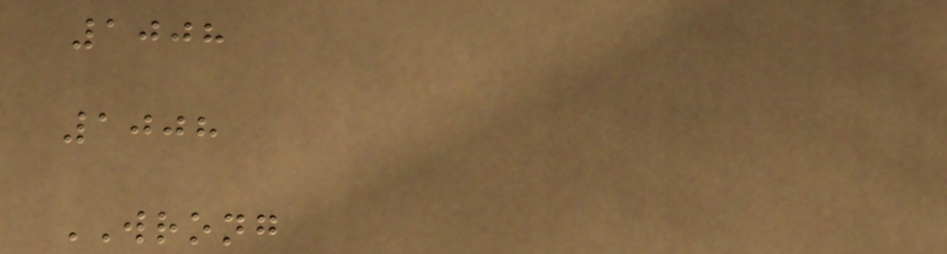1008
1008
WRONG
